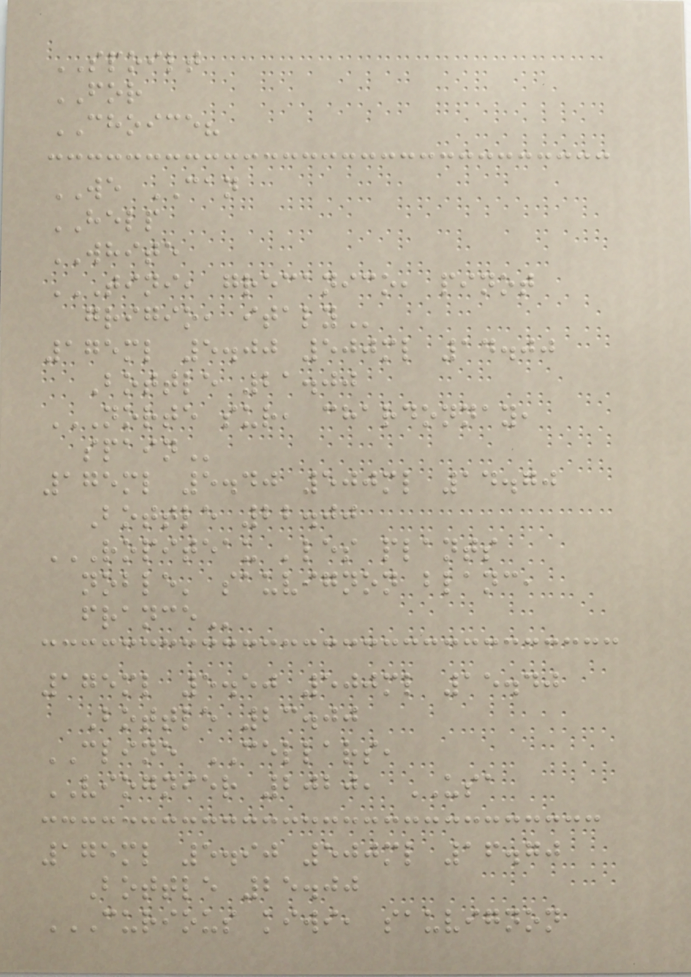SPOILT
FOR
CHOICE?
WE CAN
HELP
WHITE
TINI, GRECANICO, PINOT
GRIGIO, ITALY
175ml 5.00 500ml 14.00
Bottle 21.00
NORTE SUR, CHARDONNAY,
SPAIN
175ml 5.40 500ml 14.70
Bottle 22.00
ROPITEAU 'LES PLANTS
NOBLE' SAUVIGNON BLANC,
FRANCE
175ml 5.50 500ml 15.40
Bottle 23.00
CLINE CELLARS,
VIOGNIER 2020, USA
175ml 5.90 500ml 16.70
Bottle 25.00
CURIOUS KIWI, SAUVIGNON
